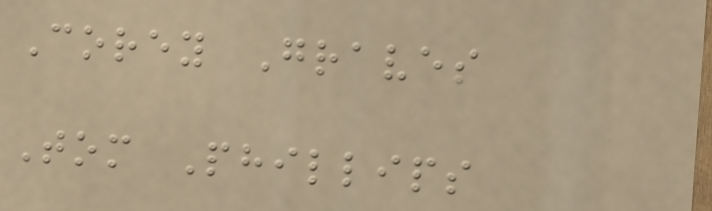Corey Graves
Tom Phillips
